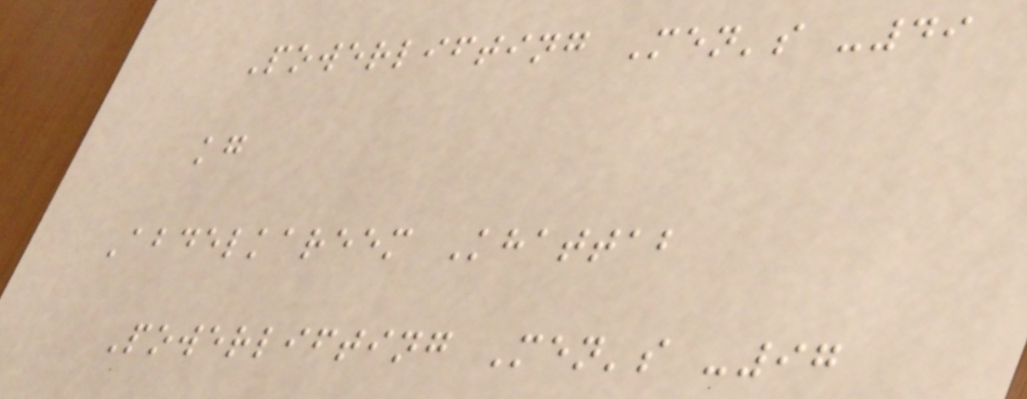Powerlifting Men's -49
kg
Abdelkareem Khattab
Powerlifting Men's -97
